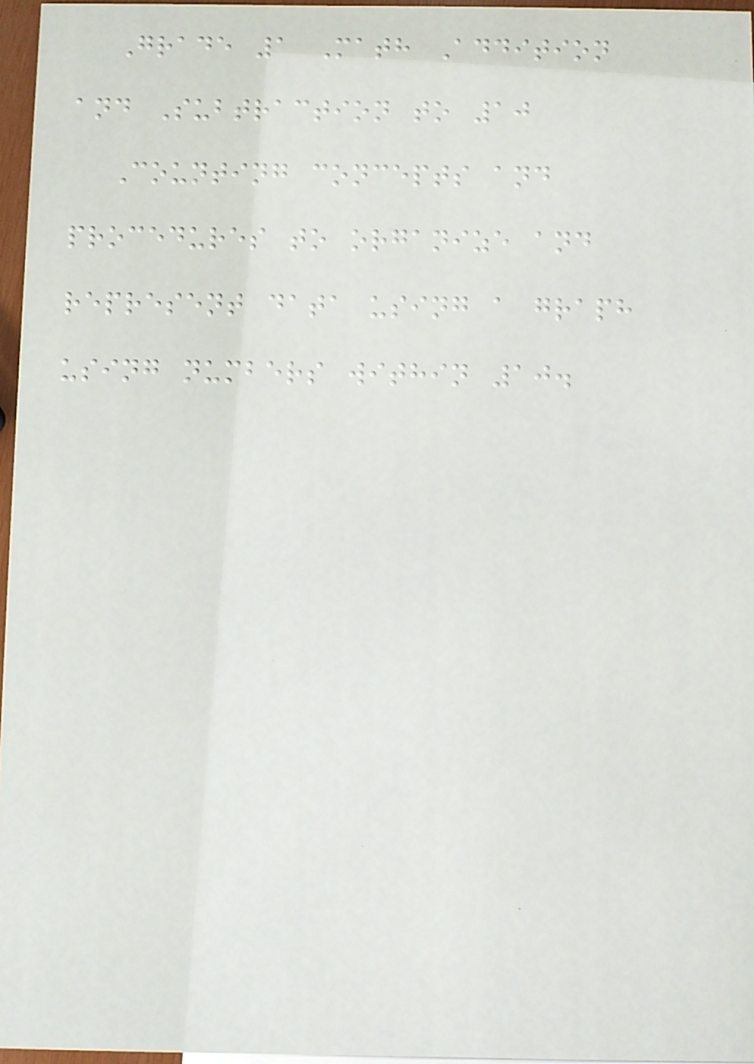Grade 1 Math Addition
and Subtraction to 10
Counting concepts and
procedures to organize and
represent data using a graph
using numbers within 10.
